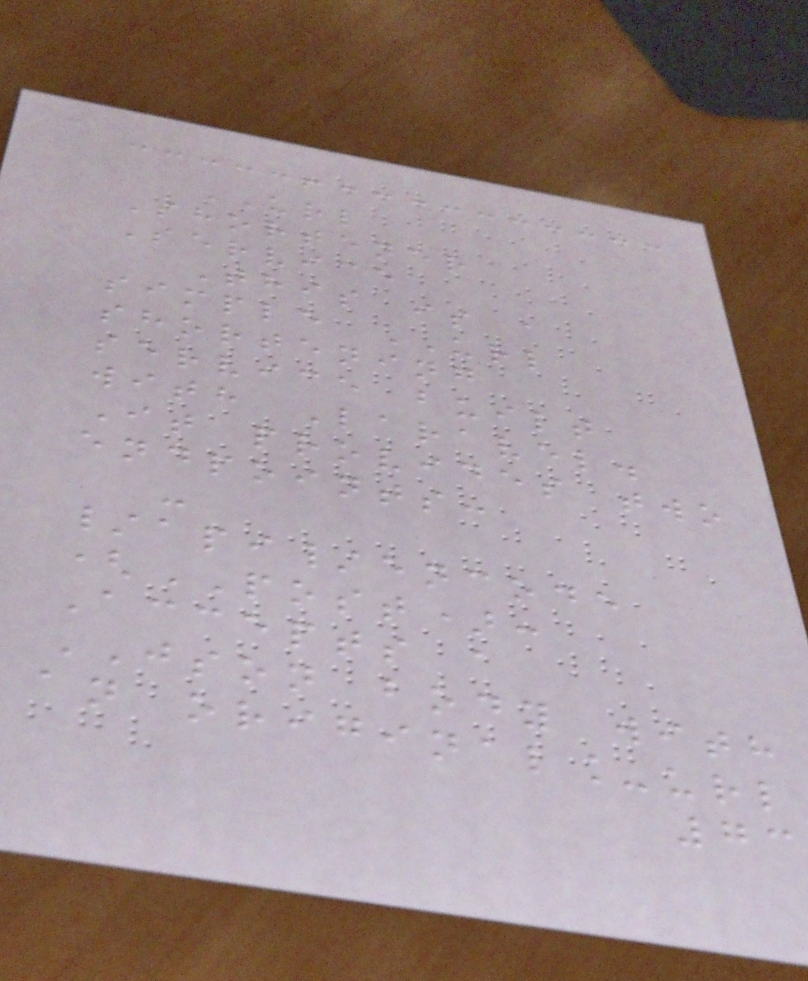URL
Shortener
Service
This is a
simple URL
shortening
service built
with Laravel.
It provides two
endpoints:
-
/api/encode
(POST):
Accepts a
JSON body with
an original_url
73
